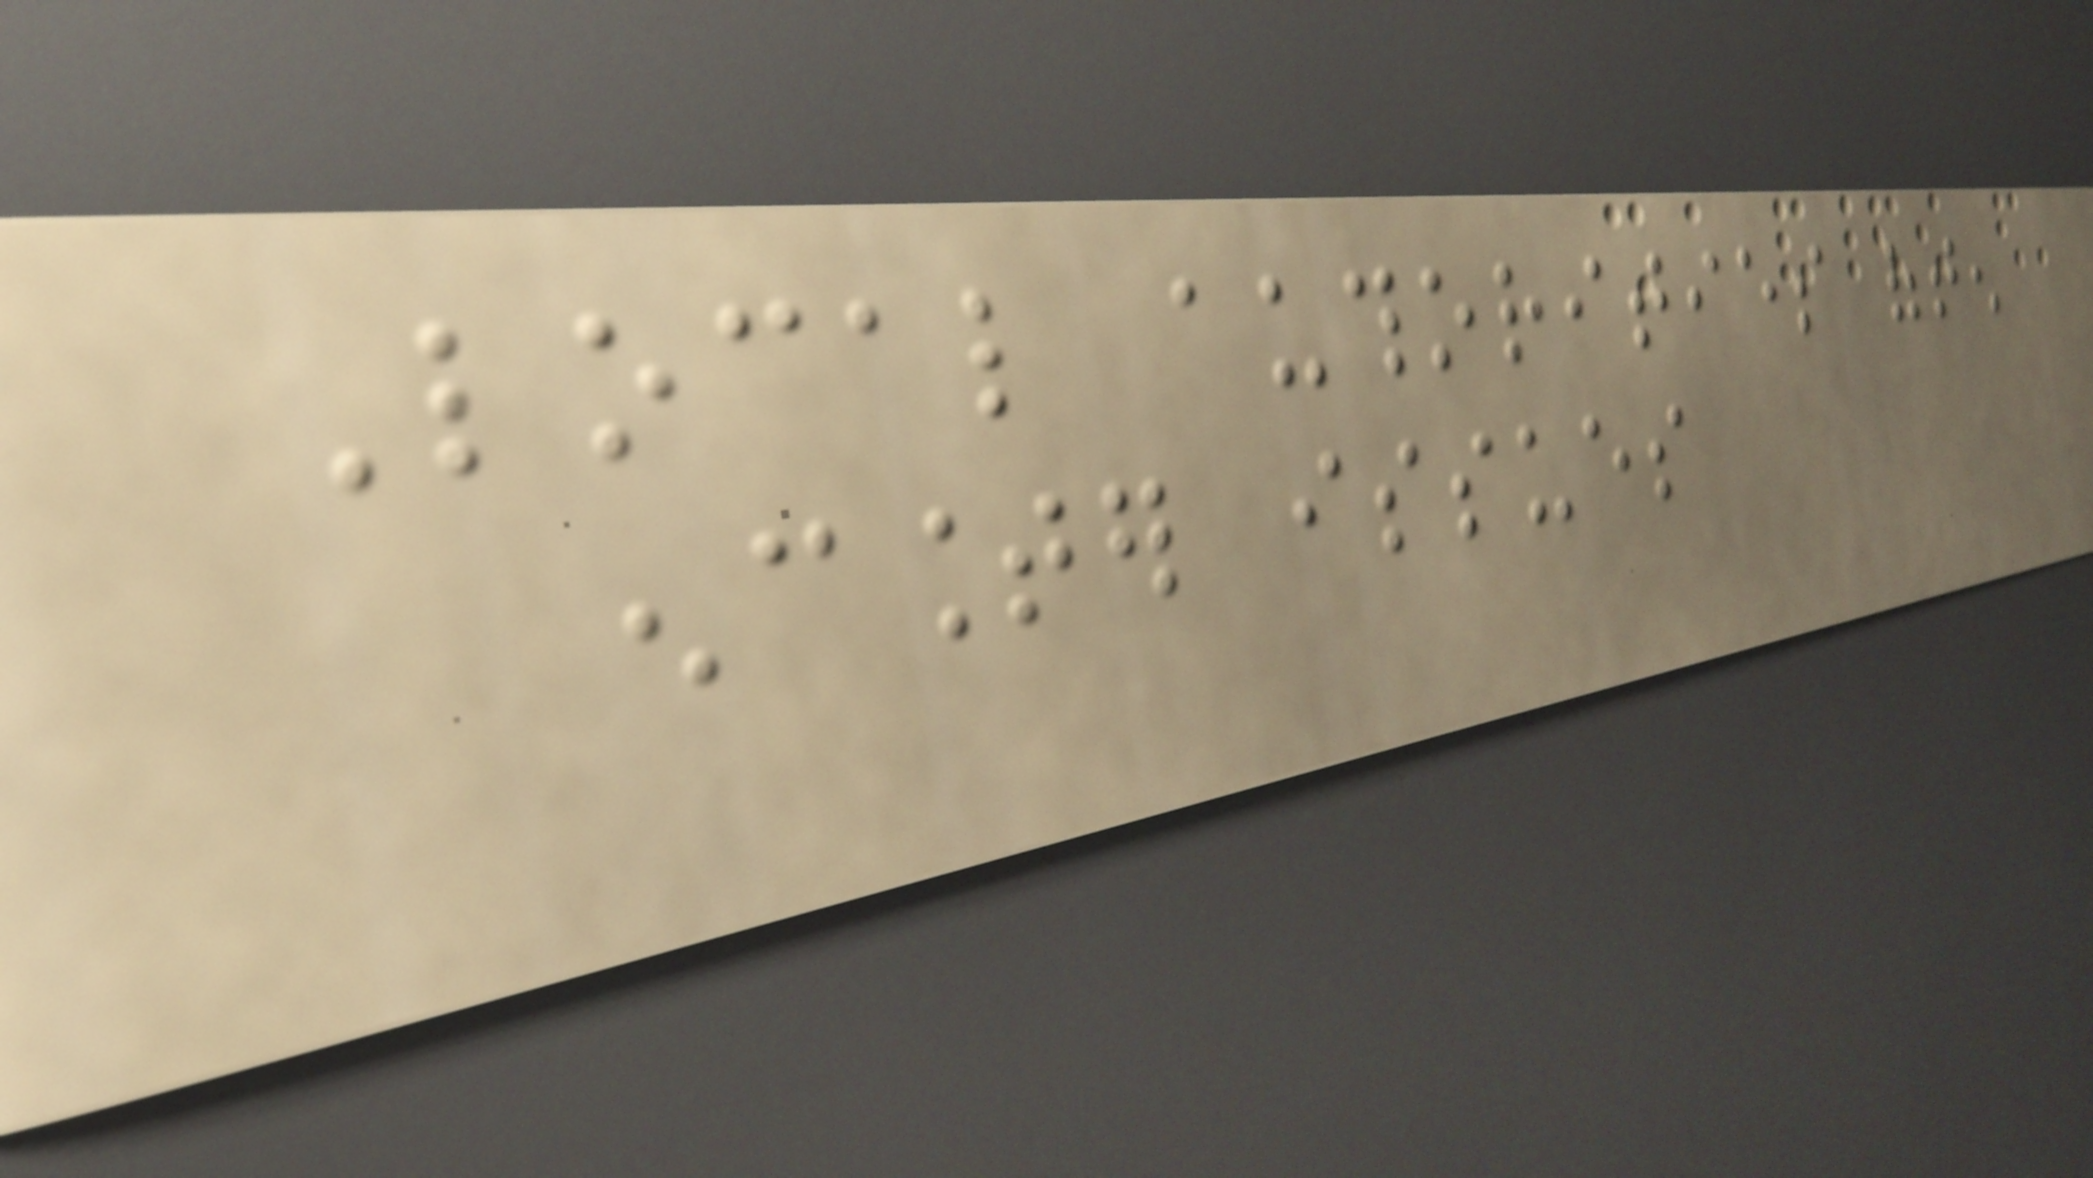Local authorities often
encounter issues
